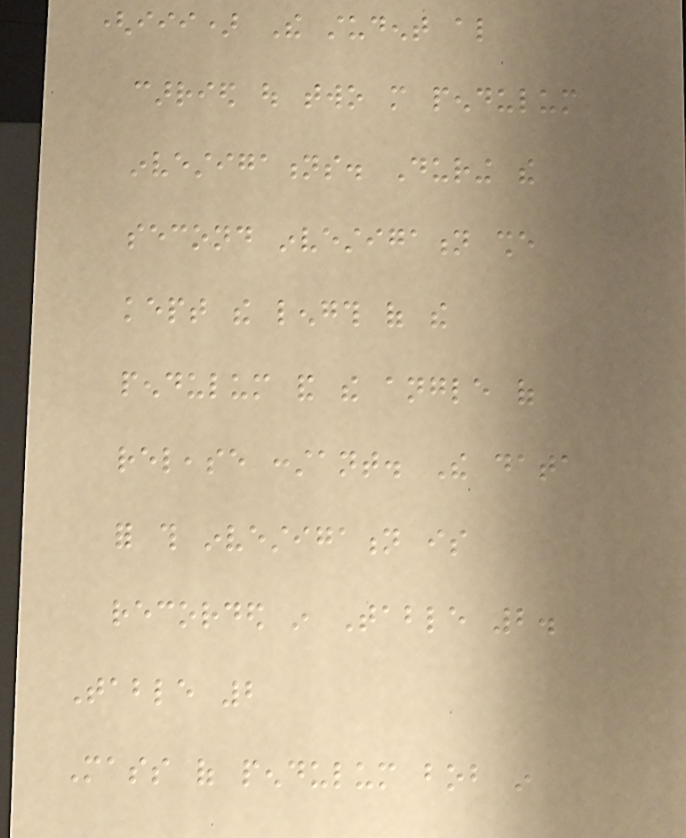(iii) The student also
carried out two more pendulum
investigations. During the
second investigation she
kept the length of the
pendulum and the angle of
release constant. The data
for this investigation is
recorded in Table 2.
Table 2
Mass of pendulum bob in
